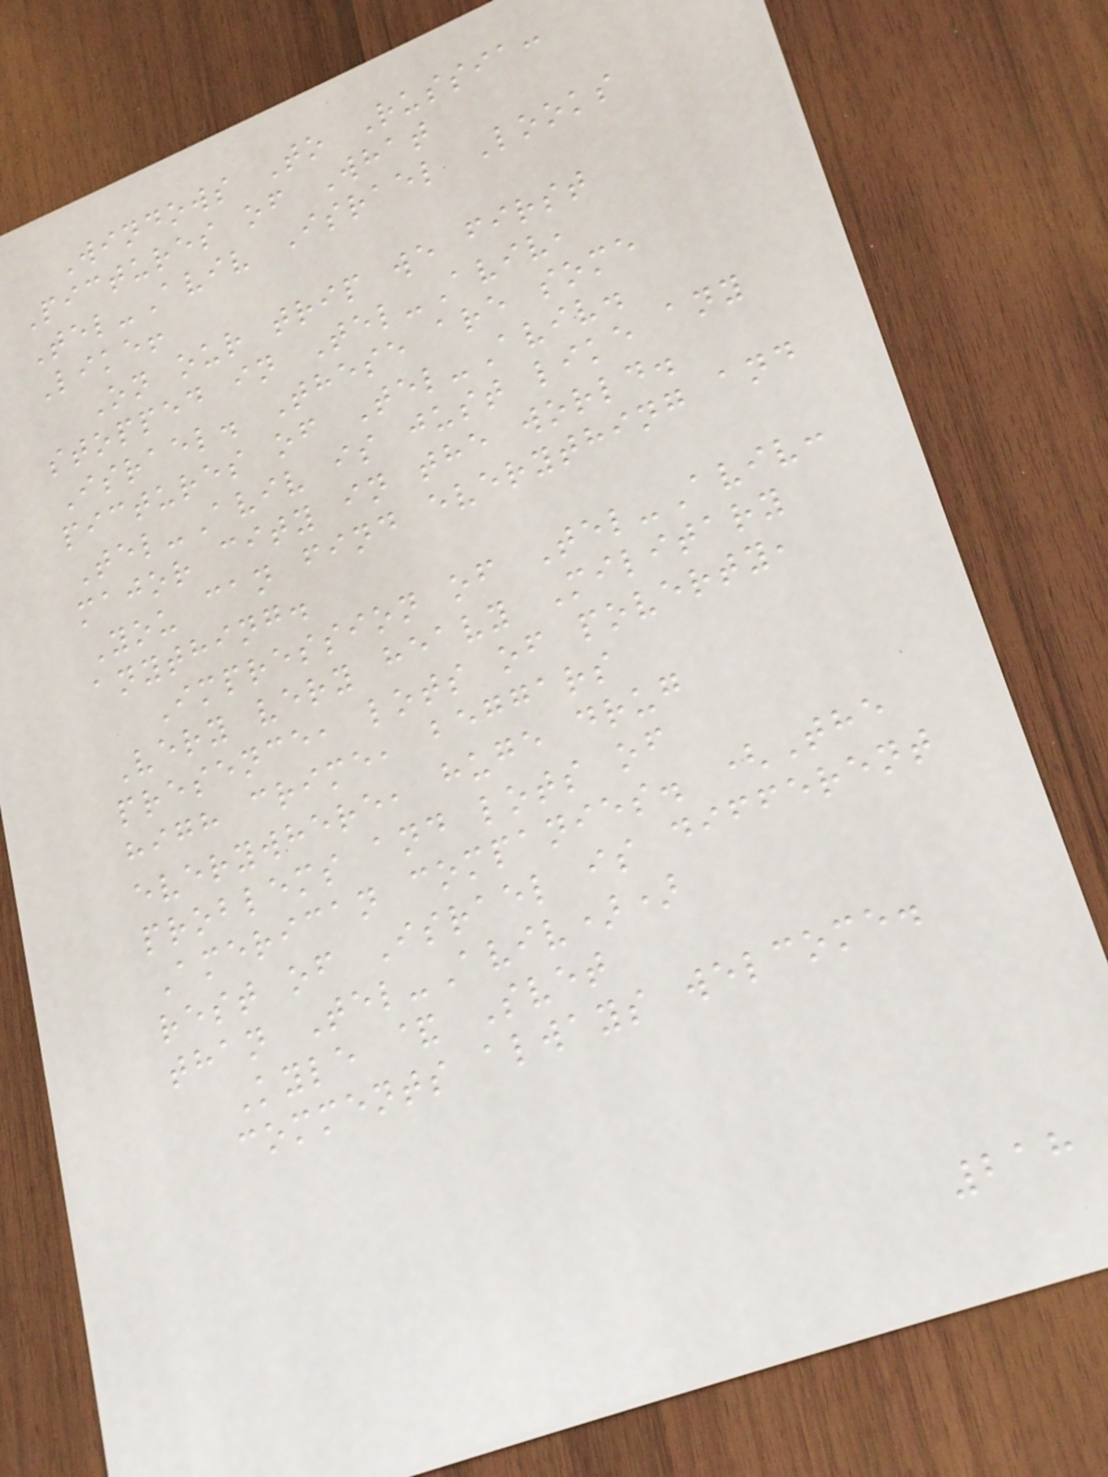Windows To Russia:
Pictures of What
Tel-Aviv Israel Looks
Like!
On our trip we first
stopped in Tel-Aviv,
Israel. These are some
pictures of Tel-Aviv.
Tel-Aviv is just like any
major city in the world.
You can find everything and
anything.
Impression of Tel-Aviv:
Very very heavy Military
presence, lots of poverty,
high crime, beggars
everywhere, huge drug
problems and lots of
American companies. (The
rest of Israel is different
than Tel-Aviv))
Kyle & Svet
comments always welcome.
218
